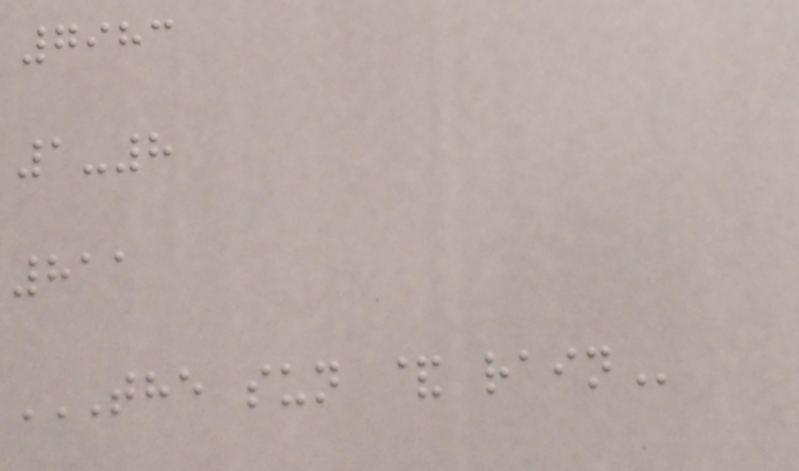7983
1-8
811
THE SUN & RAIN
